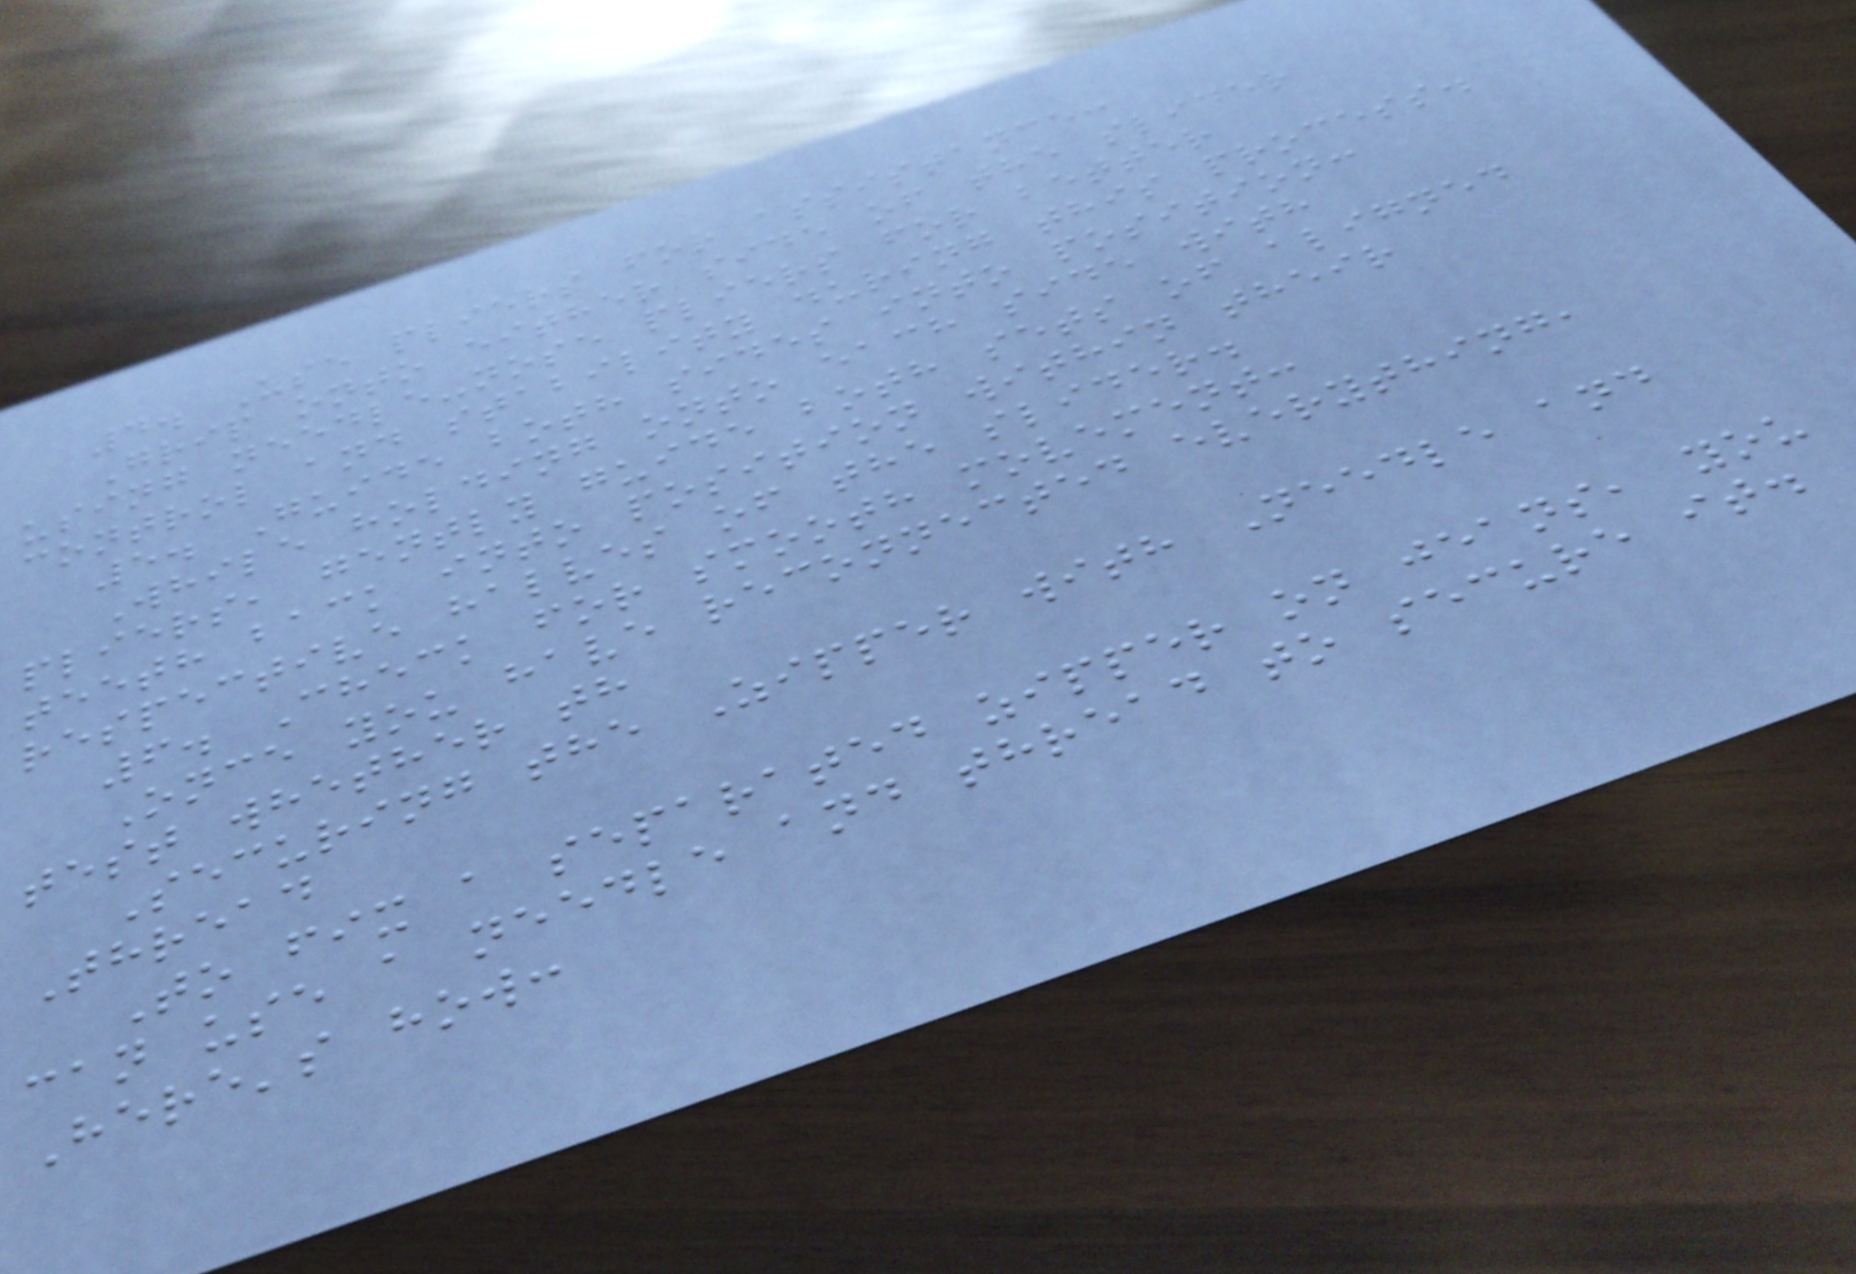4. Use pliers for assistance:
Grip onto either side of the slider
using needle-nose pliers for better
control and stability during this process.
5. Guide both sides into position:
While holding onto each side with
pliers, gently guide both sets of aligned
teeth back into position within their
respective halves of the slider.
6. Check for smooth movement:
Once you have reconnected everything,
test whether th
Securing the Zipper with Needle and
Thread
To fix a separated zipper on jeans, you
can use a needle and thread to secure it.
Here's how:
